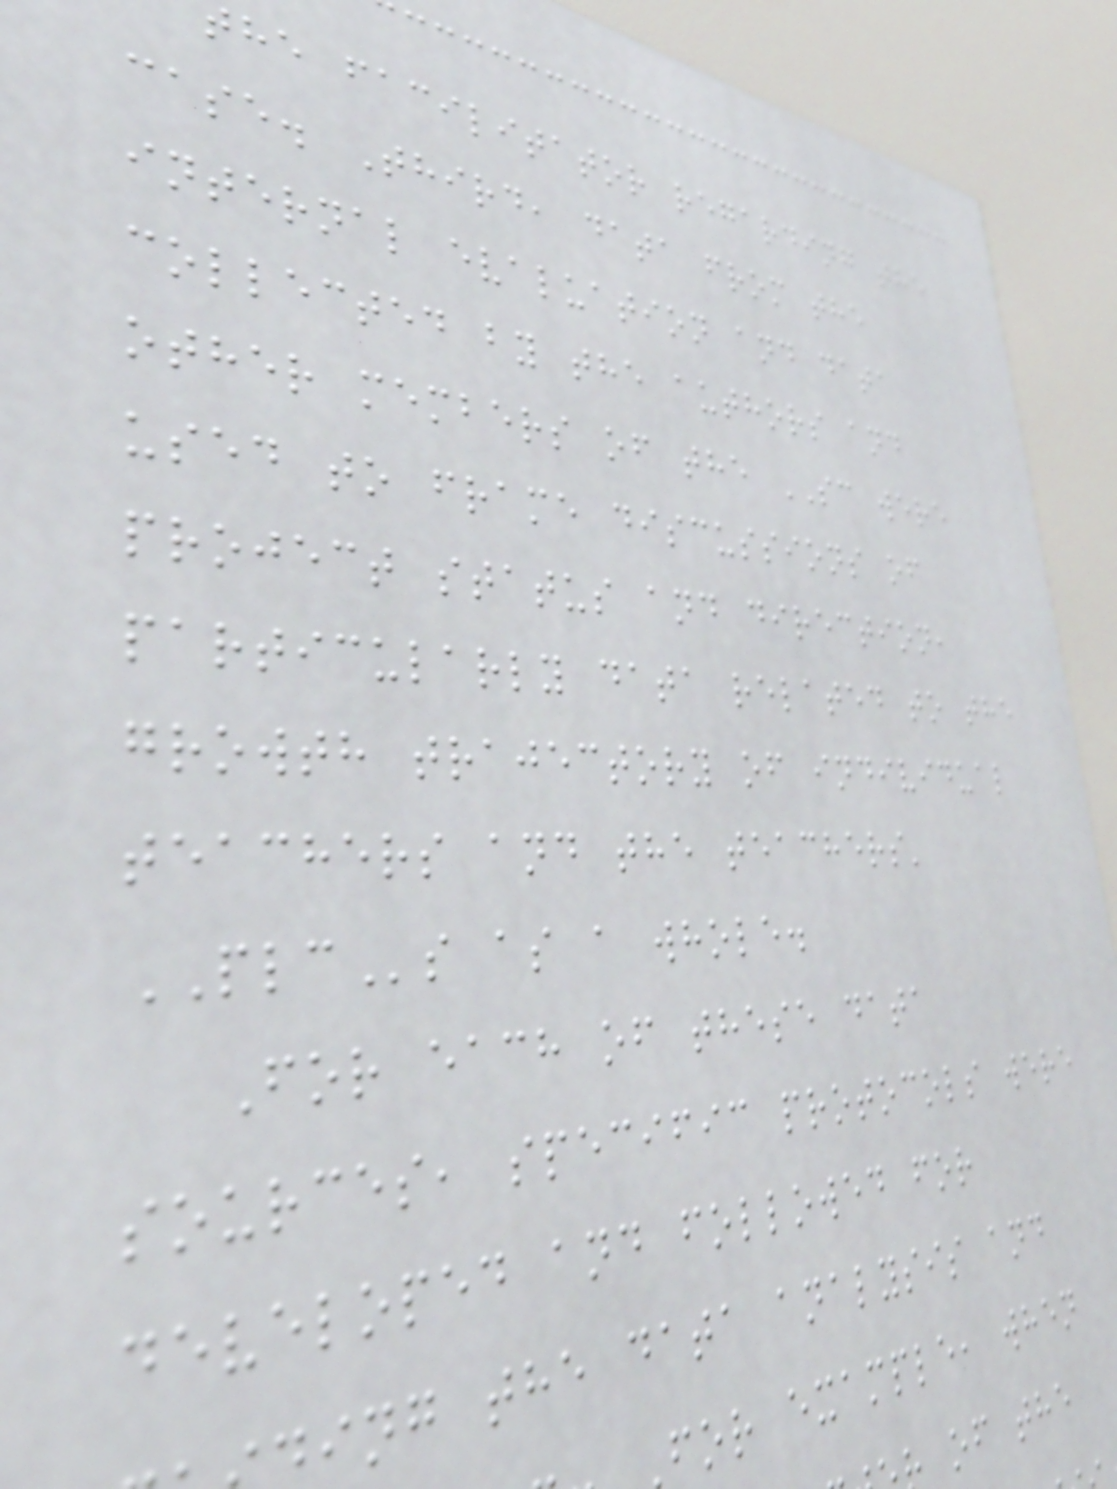he facilitator regarding the
case. Third, data from the
internal evaluation and data
collected by the authors and
other members of the SC were
used to frame discussions of
project status and direction,
particularly data related to the
growth trajectory of individual
teachers and the teachers'
PLCs as a whole.
For each of these data
sources, specific protocols were
developed and followed for
ing the data analysis and
for example, when
